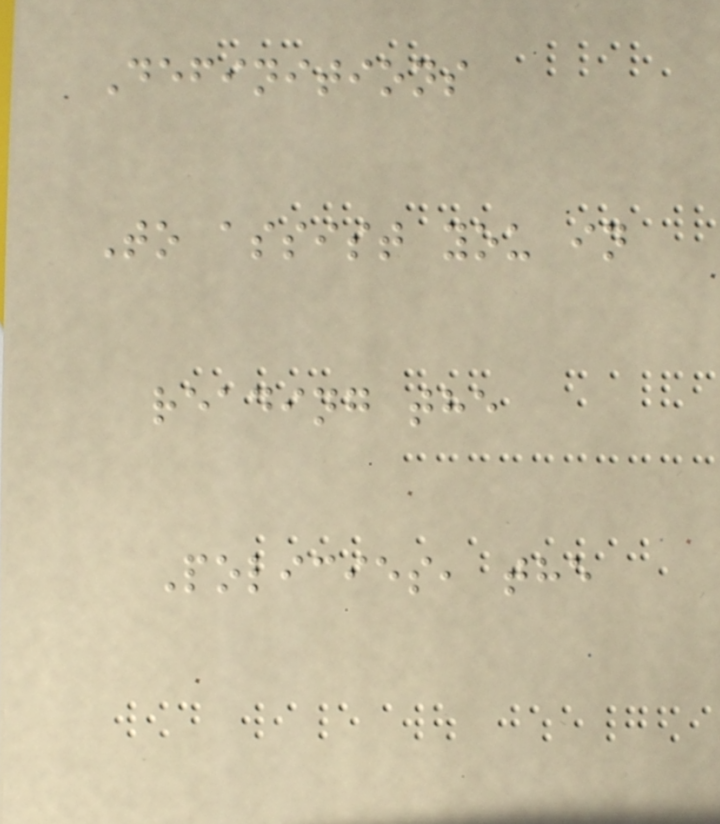Definitions
To assist you in
reading the
Policies, the
